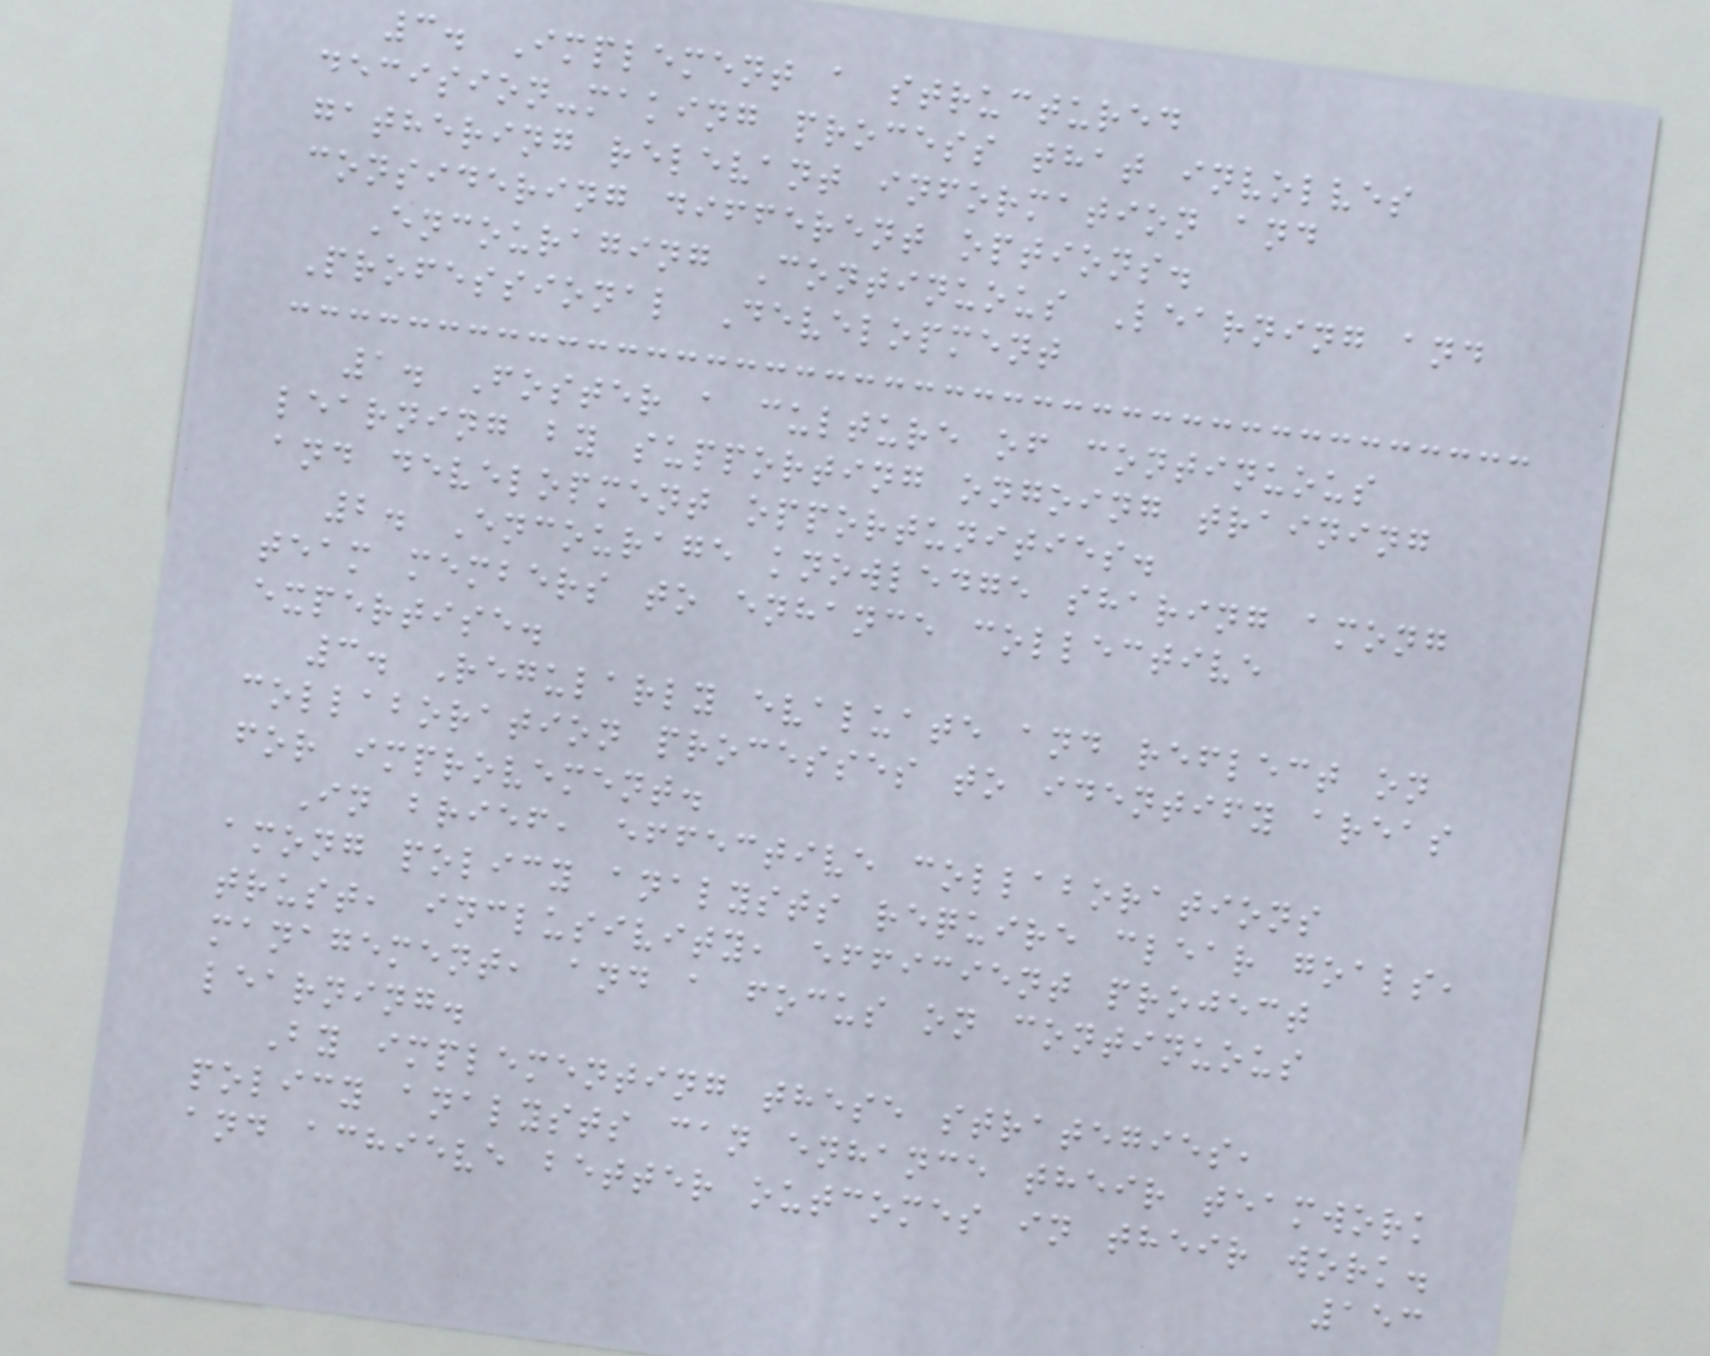3. Implement a structured
decision-making process that involves
gathering relevant information and
considering different options.
Encouraging Continuous Learning and
Professional Development
1. Foster a culture of continuous
learning by supporting ongoing training
and development opportunities.
2. Encourage knowledge sharing among
team members to enhance collective
expertise.
3. Regularly evaluate and reflect on
collaboration processes to identify areas
for improvement.
In brief, effective collaborations
among policy analysts require clear goals,
trust, inclusivity, efficient project
management, and a focus on continuous
learning.
By implementing these strategies,
policy analysts can enhance their teamwork
and achieve better outcomes in their work.
153
